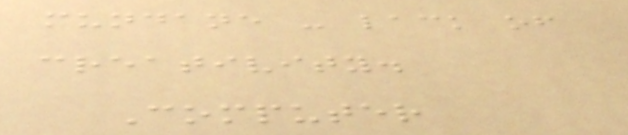mundane - lack of
creativity.
Computer
